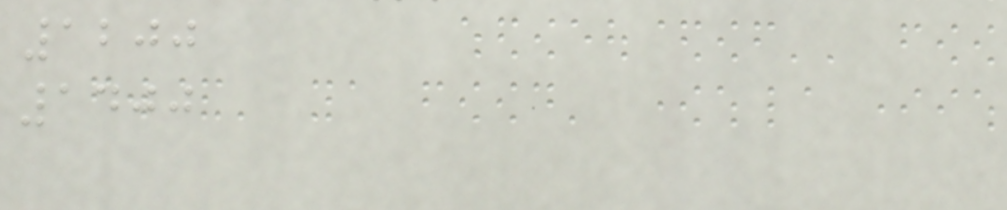1200
1400
